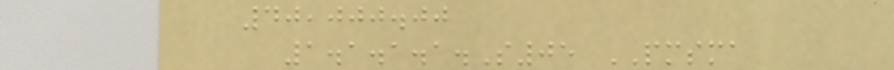40,000.00
1.1.1.1.S05 PMSMA
